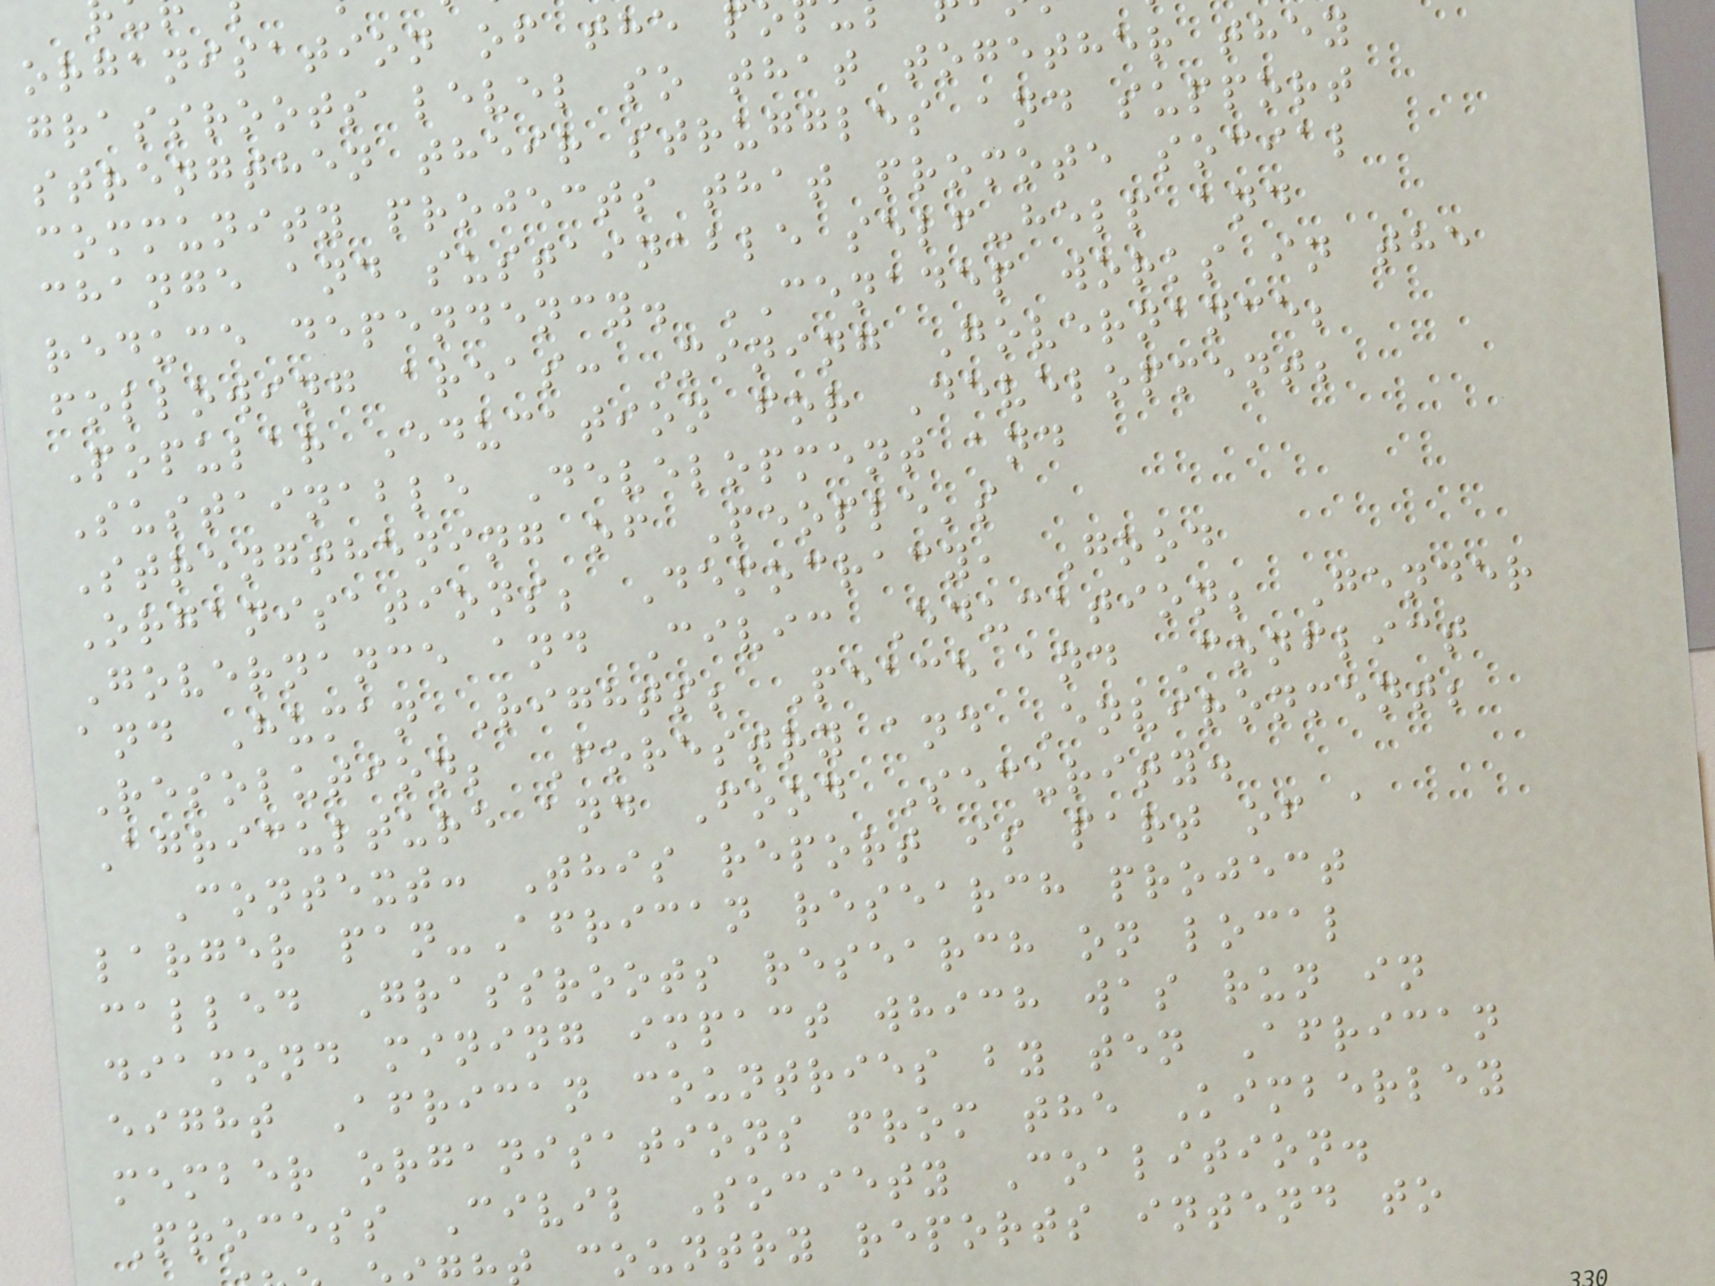organisation of the p
grassroots level so that together they
strengthen their struggles and support
community projects that promote social
change and sustainable self-help and
reduce dependency. CENADEP works in the
following areas: Mining Governance;
Popular Education for Development;
Sustainable Development and
Strengthening of People's
Organisations; Democracy, Good
Governance and Civic Education; Gender
and Human Rights; Peace and Conflict
Resolution; Forestry and Environment;
Agriculture and Food Security.
Context: This report is part of a
larger pan-African research project
called Grassroots research on local
diamond mining impact which was run in
eight African countries by ten African
member organisations from the Kimberley
Process Civil Society Coalition.
country reports intend to
